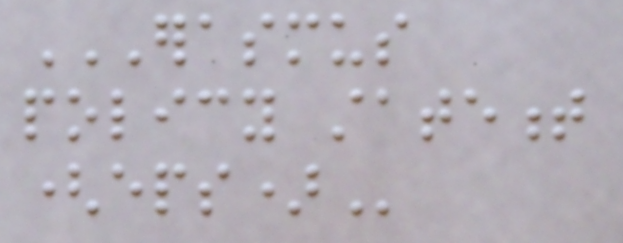ERASMUS
POLICY STATEMENT
(EPS)
